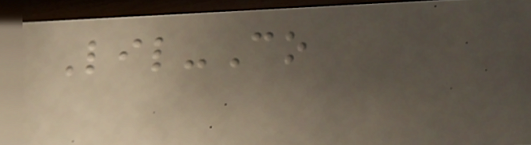Lil-Co
